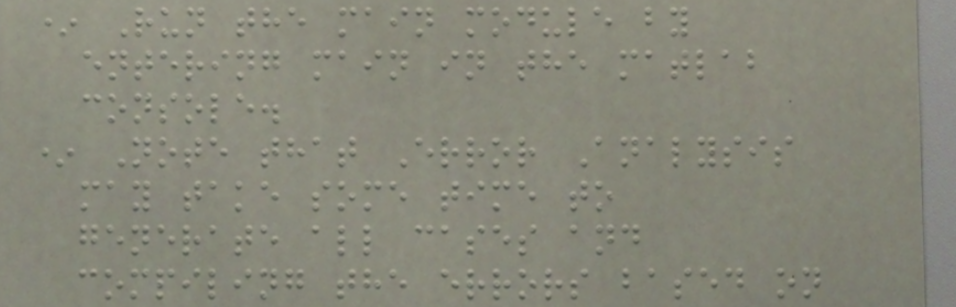* Run the main module by
entering main in the matlab
console.
* Note that Error Analysis
may take some time to
generate all cases and
compiling the errors based on
